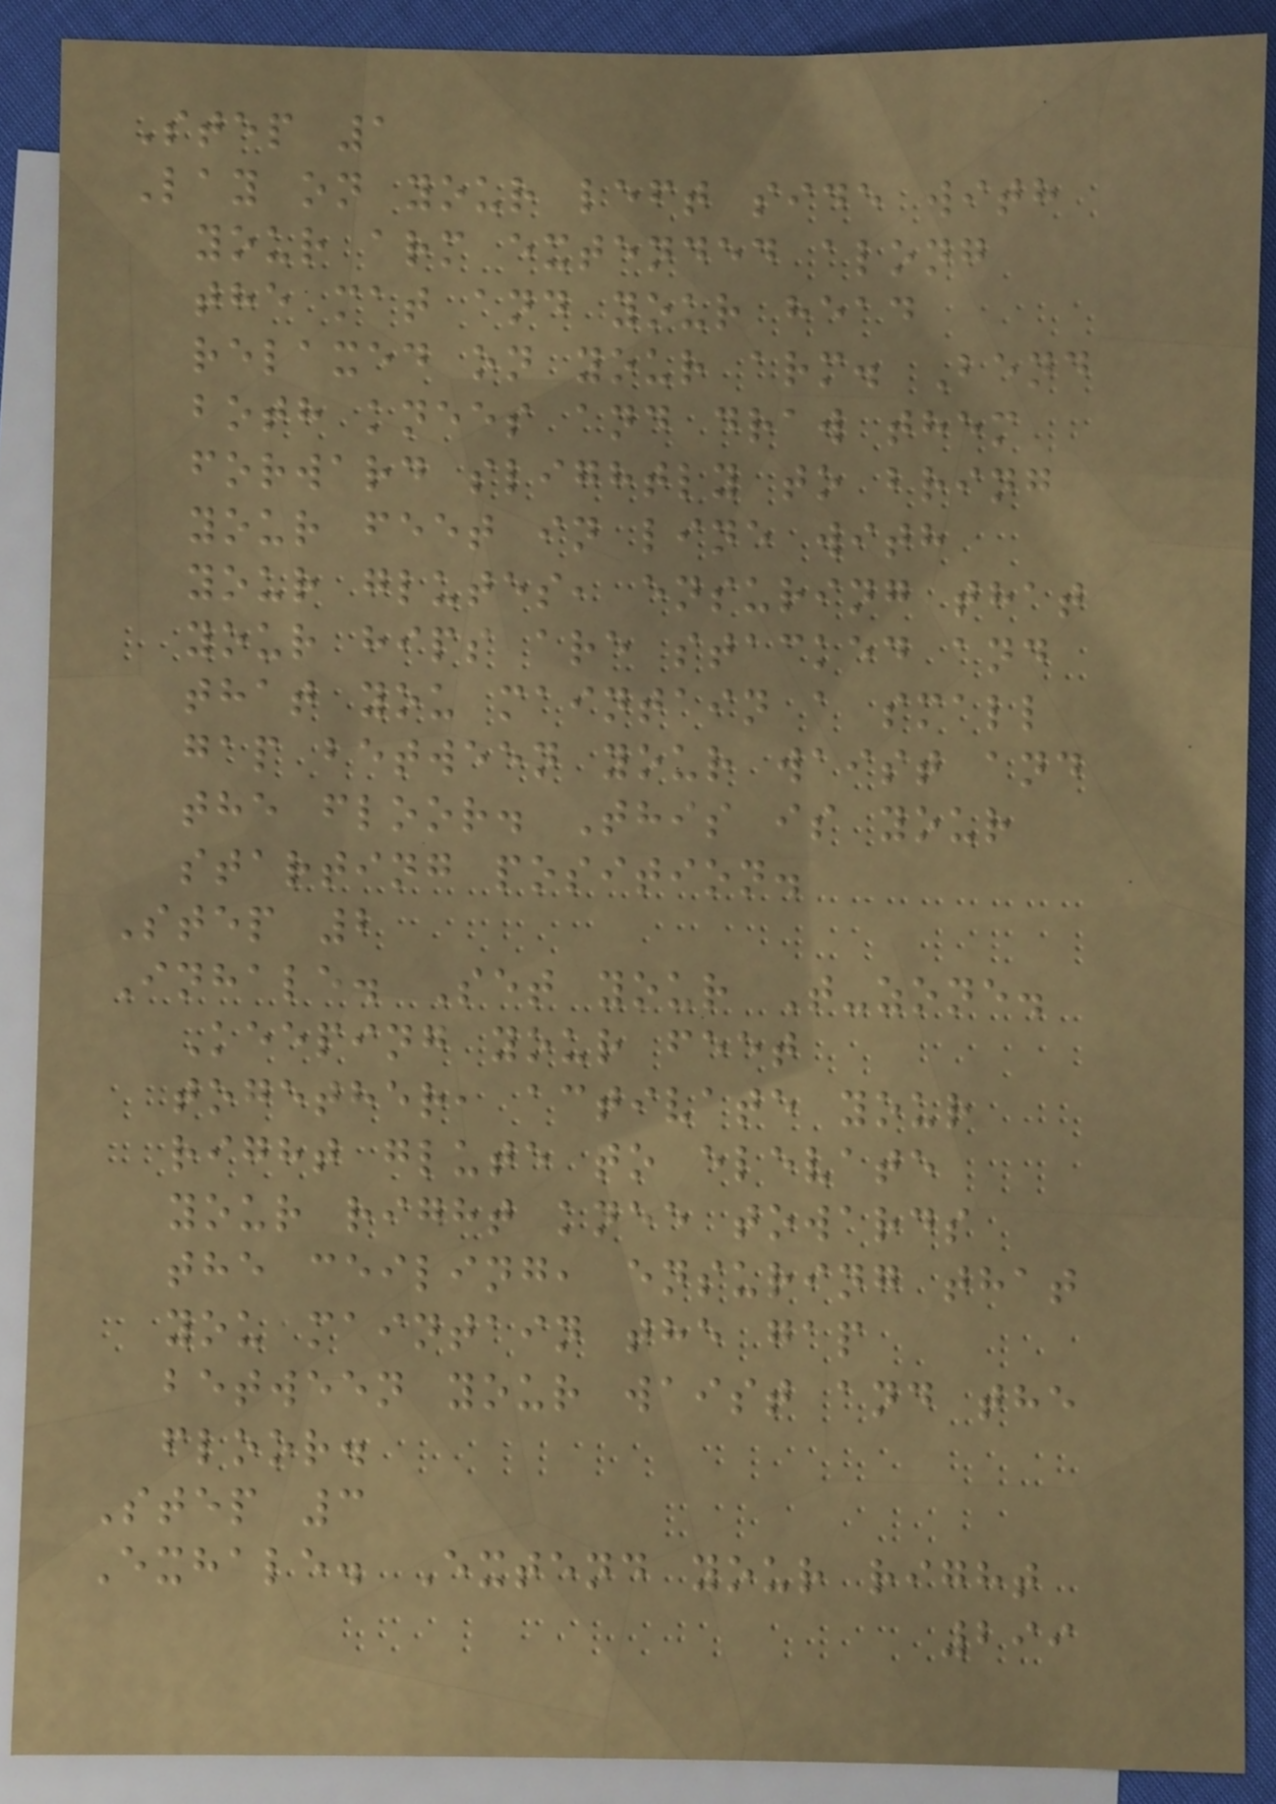Step 1
Lay on your left side with
your arm extended along
the mat and your head
relaxed on your arm. Bend
both knees and draw them
forward slightly to bring
your feet in line with
your glutes, ensuring that
your hips are stacked and
that you maintain a small
gap between your waist and
the floor. This is your
starting position.
Step 2
Inhale. Set your T-zone.
Keeping your feet
together, activate your
right glute to elevate
your right knee towards
the ceiling, ensuring that
you maintain the gap
between your waist and the
floor.
Step 3
Exhale. Extend your right
299
